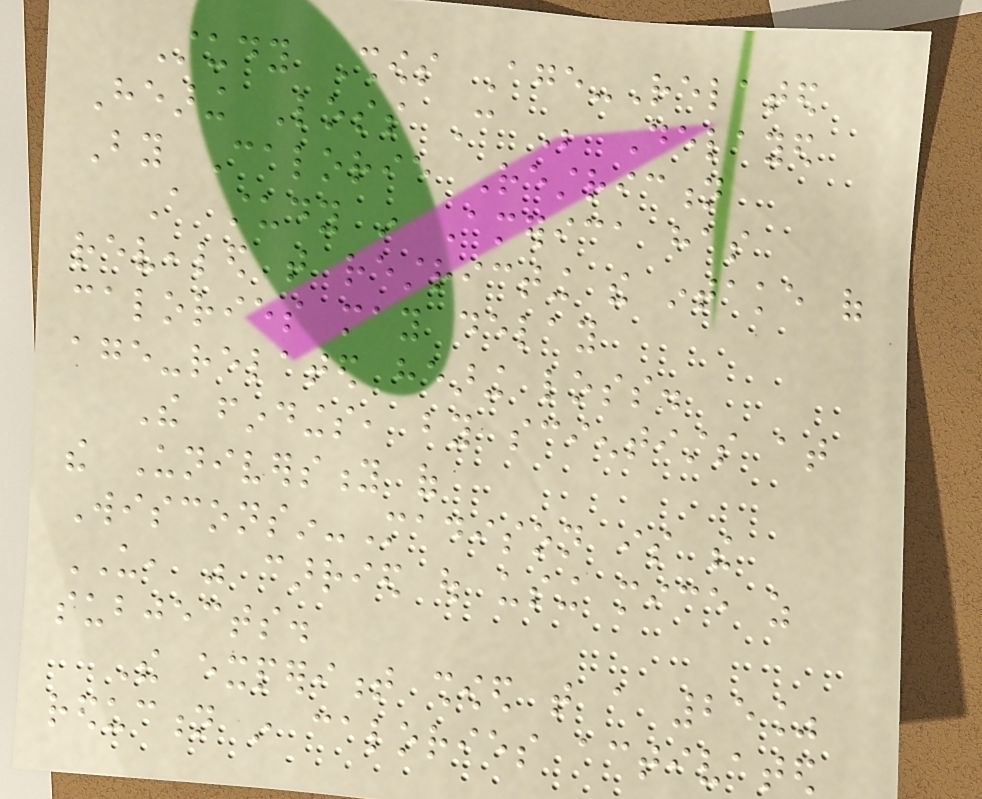Study Shows Age-Related
Hearing Loss Can Be Delayed
By Calorie Restriction
A study in America has
revealed that restricting the intake of
calories may delay
age-related hearing loss.
The findings, by scientists at
the University of
Wisconsin-Madison is the
US, was carried out using mice as
subjects.
The experiment showed that a 25%
reduction in calories activated
